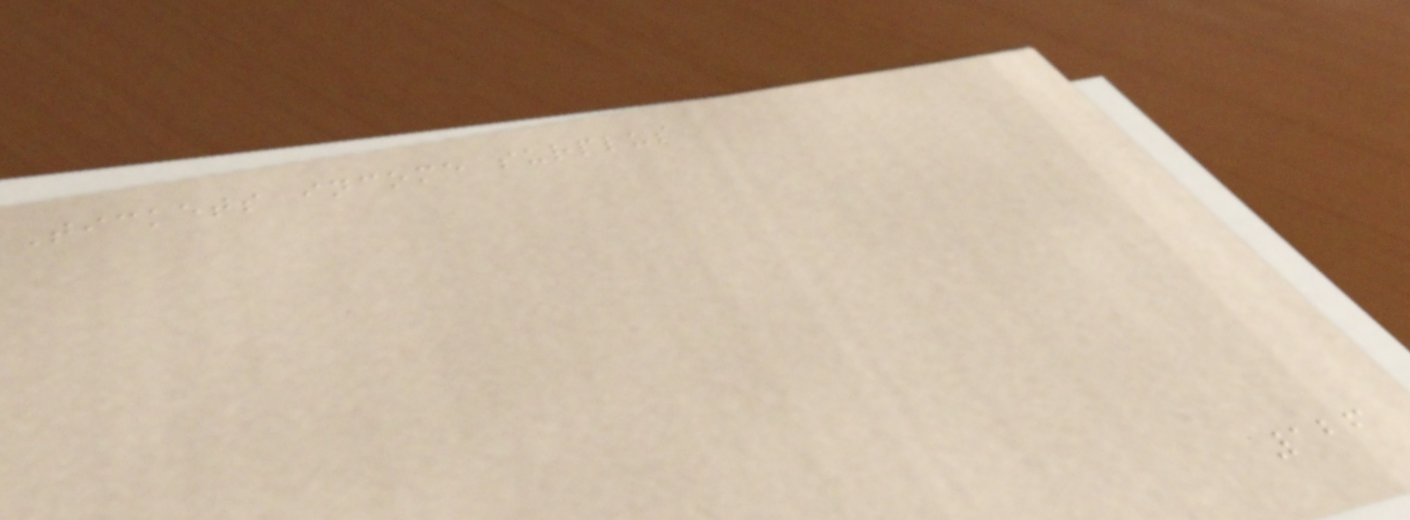Tickets income surplus
126
